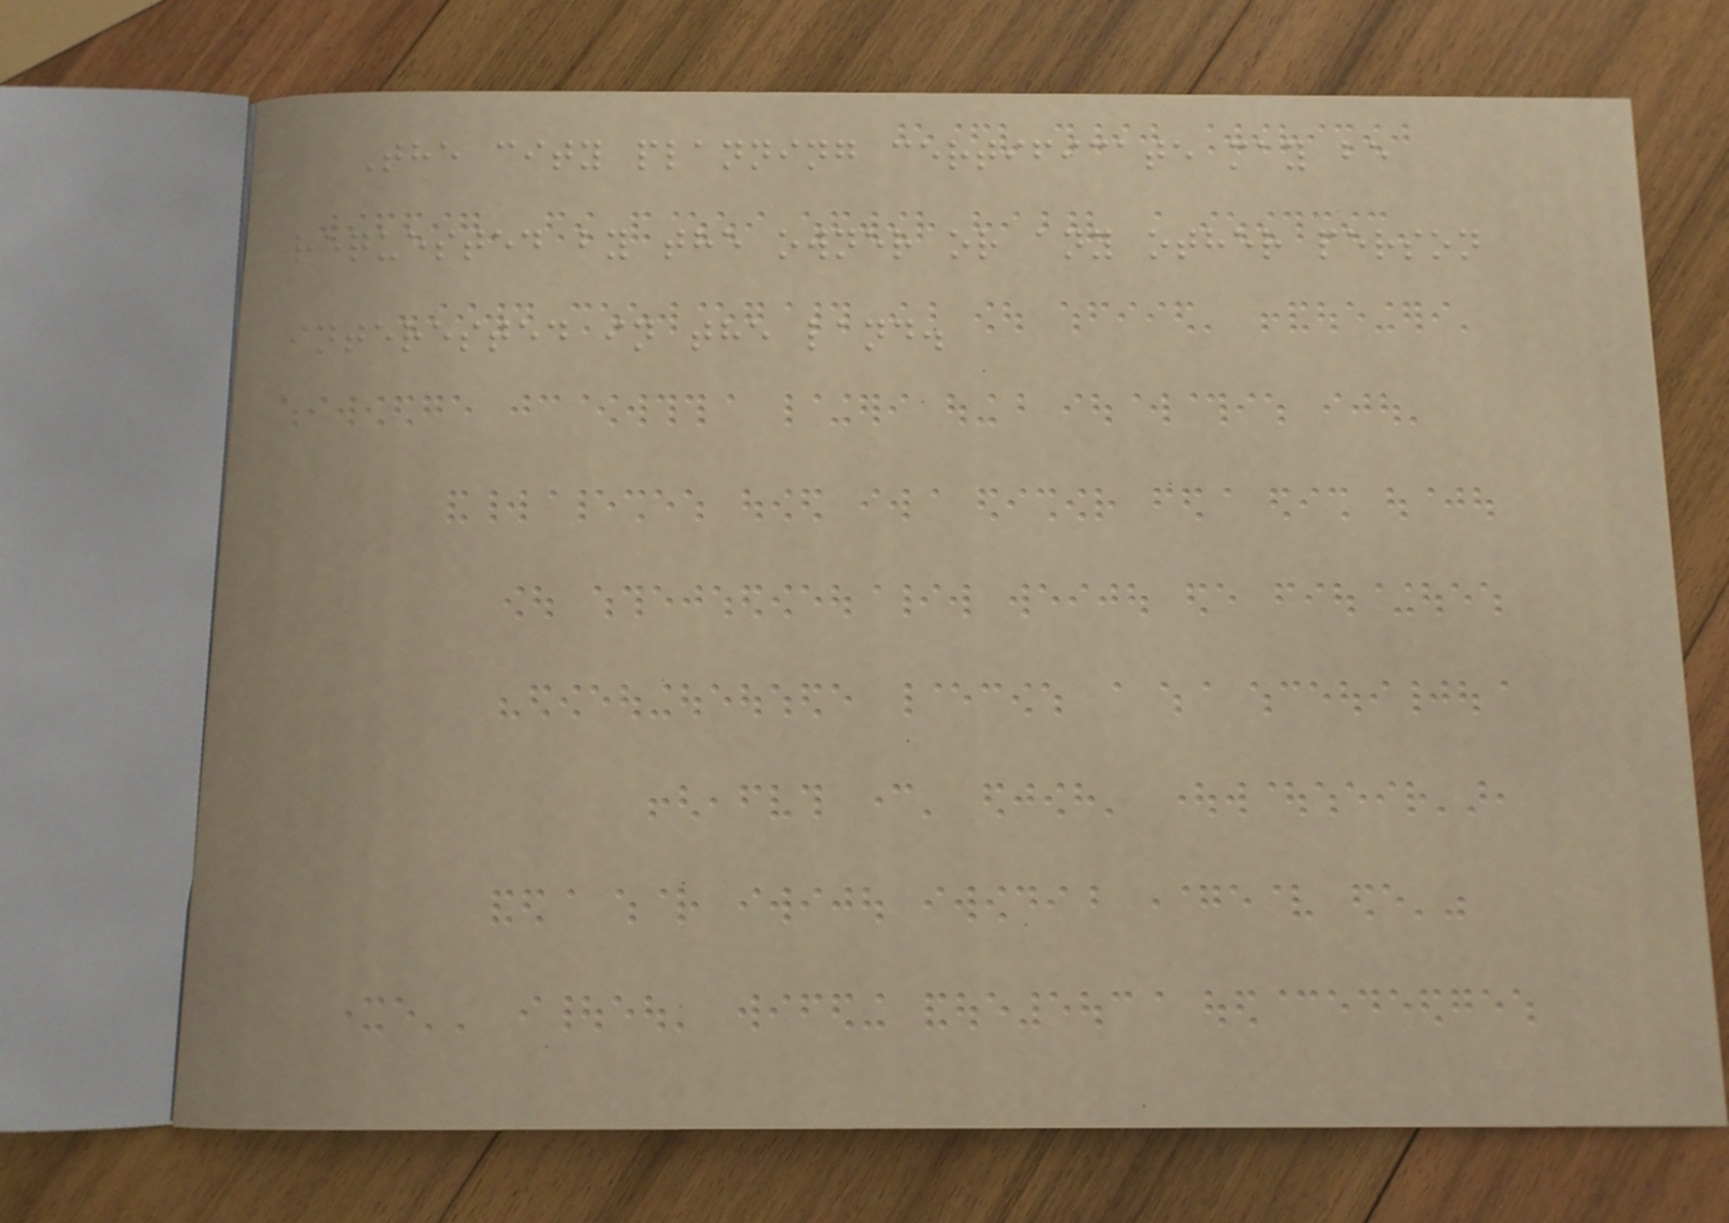The city planning certificate may be
requested by the owner or any other person
interested in the land.
